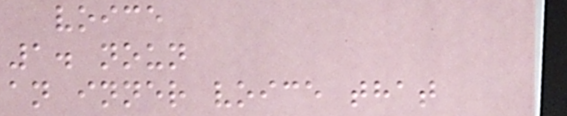voice
1. noun
an inner voice that
